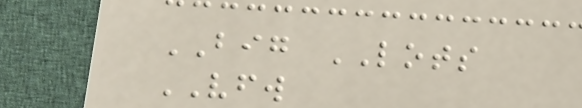BIG LOTS
VFW
